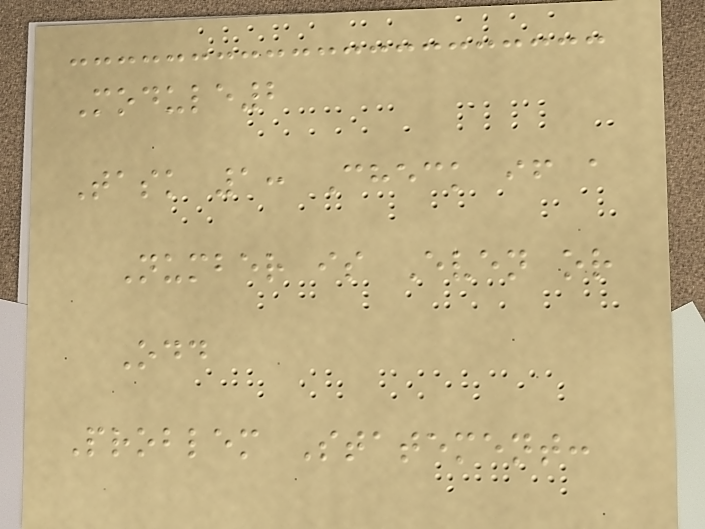Module2
Task 1: Check if a
Number is Even or
Odd
Problem Statement:
